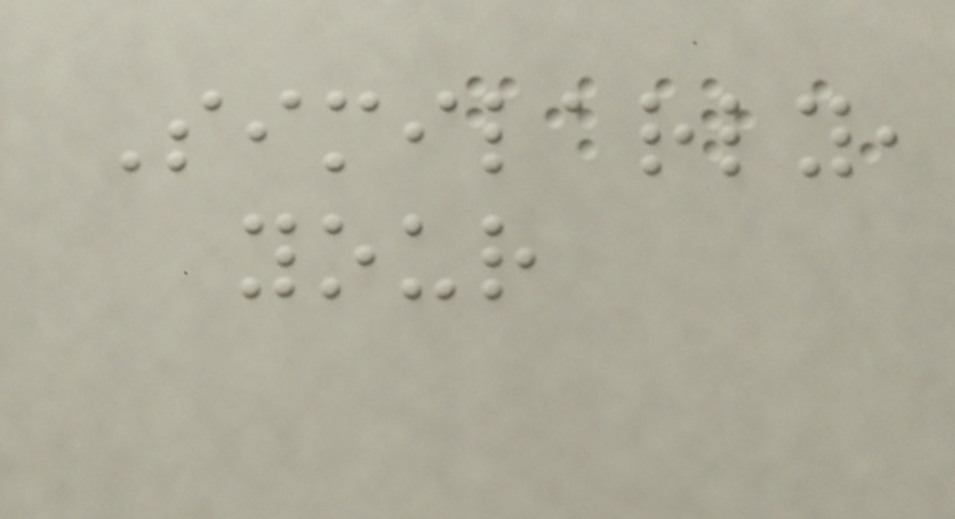Similarly,
your
